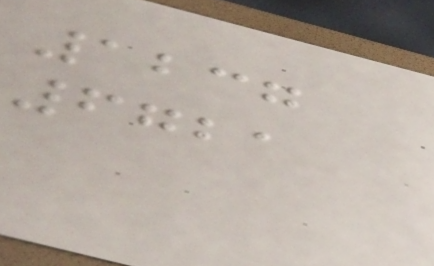1237
6721
